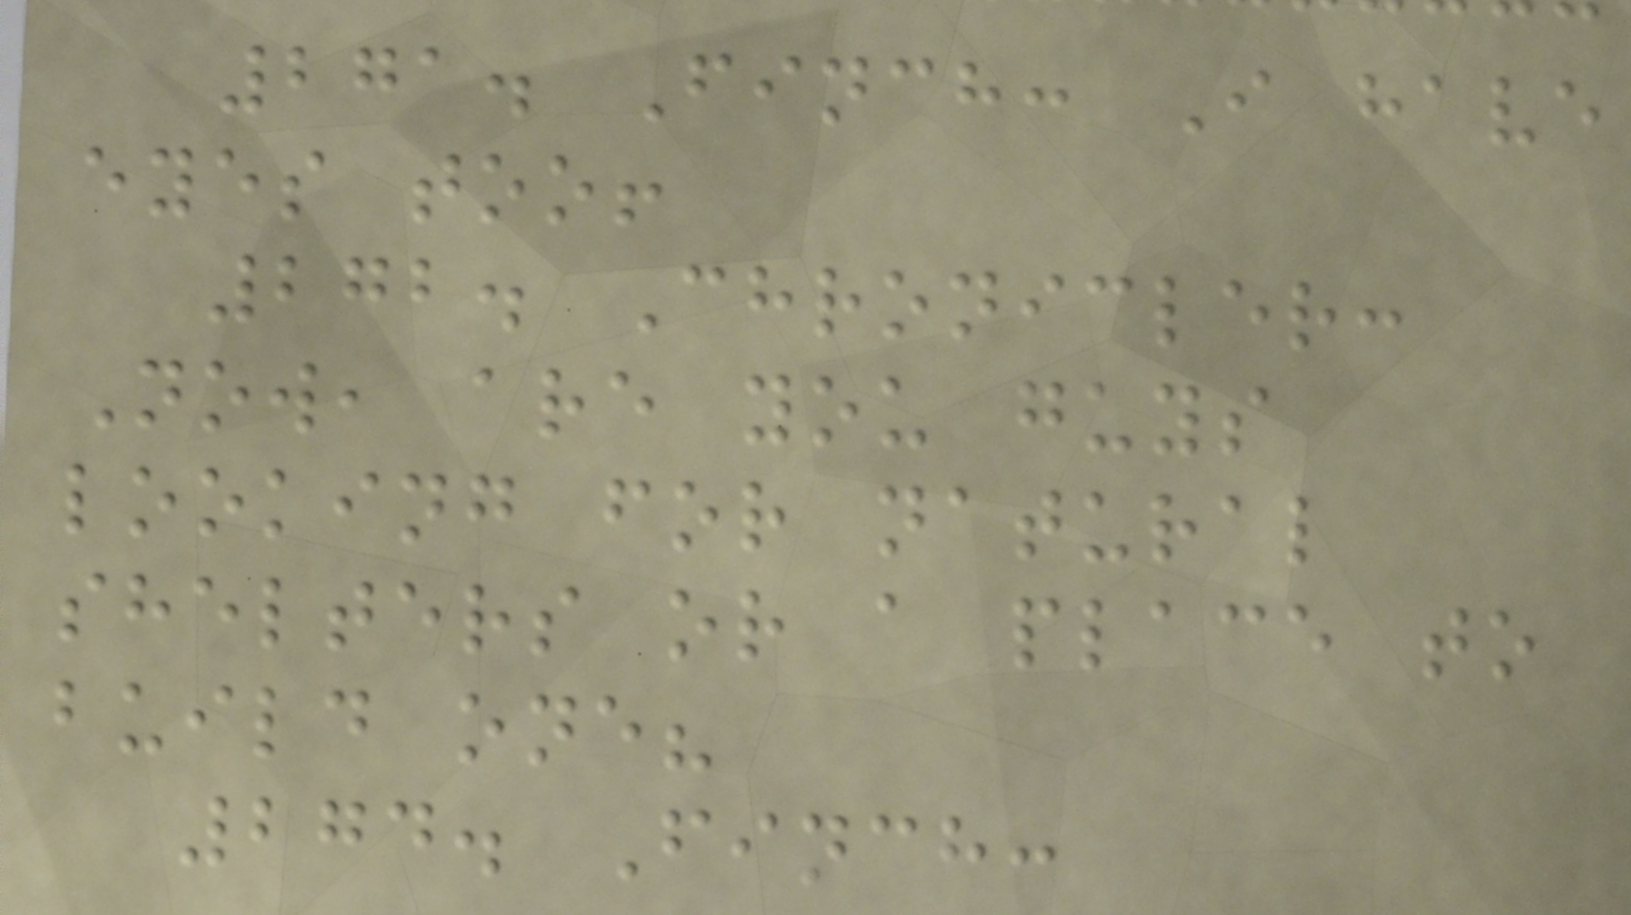271. Finch: I have
eyes too!
272. Chronicler:
Now, are you guys
looking for natural
shelters or a place to
build one?
274. Finch:
